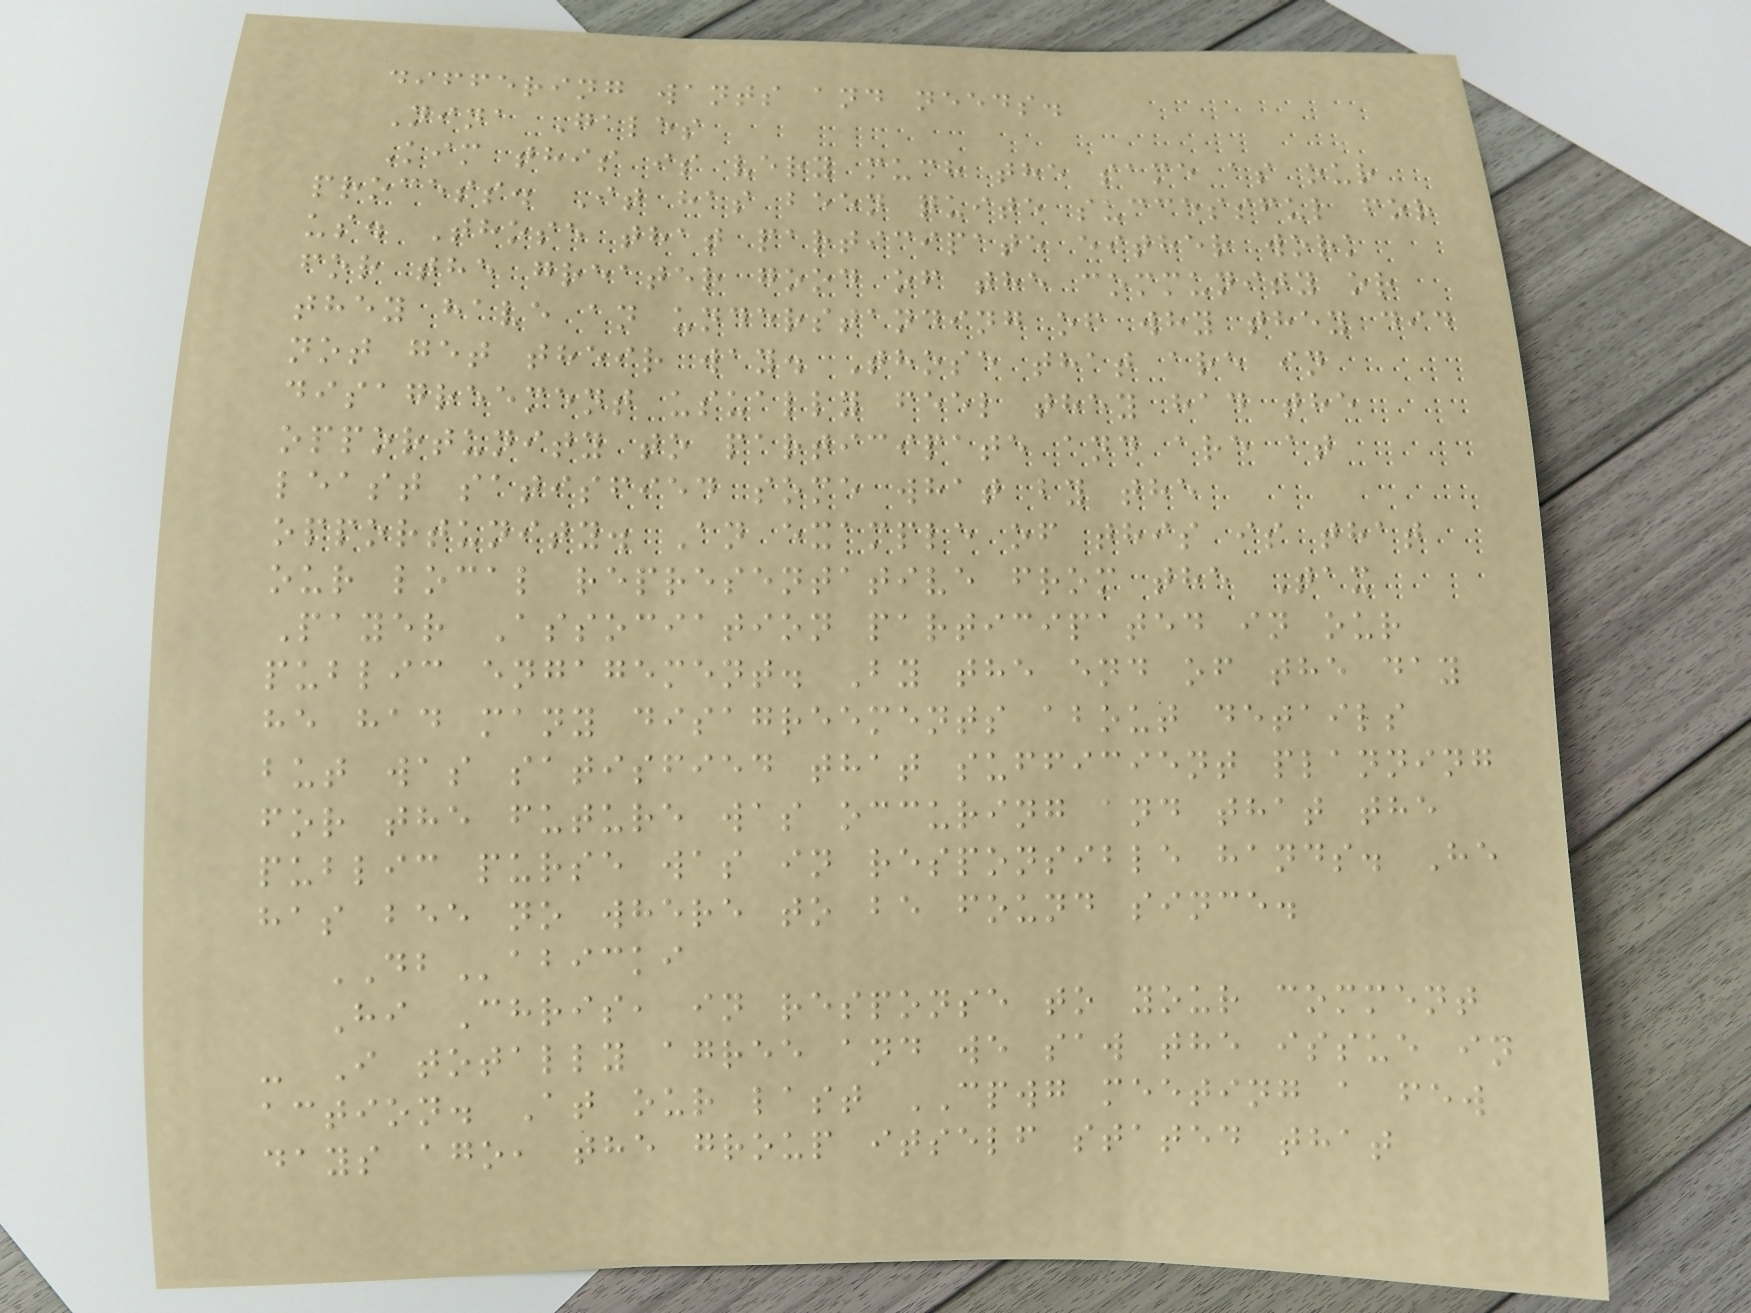differing wants and needs.
Nina Gales
Kim this is very much the same as our
process. It has been quite successful for
us. Those that participate either work
for the greater good of the community or
they have an understanding of why they did
not get their way. Those that are in
disagreement usually feel they had the
opportunity to participate and are at
least satisfied some what by the
opportunity. An example of this is that
our local representative from the Tax
Payer Association participated in our
public engagement. By the end of the day
he had many disagreements about details
but was satisfied that sufficient planning
for the future was occuring and that the
public purse was in responsible hands. He
has bee no where to be found since.
DBabicki
Hi Chris, in response to your comment
- I totally agree and we saw the issue in
action. At our last CPWG meeting a few
days ago, the group itself stated that
